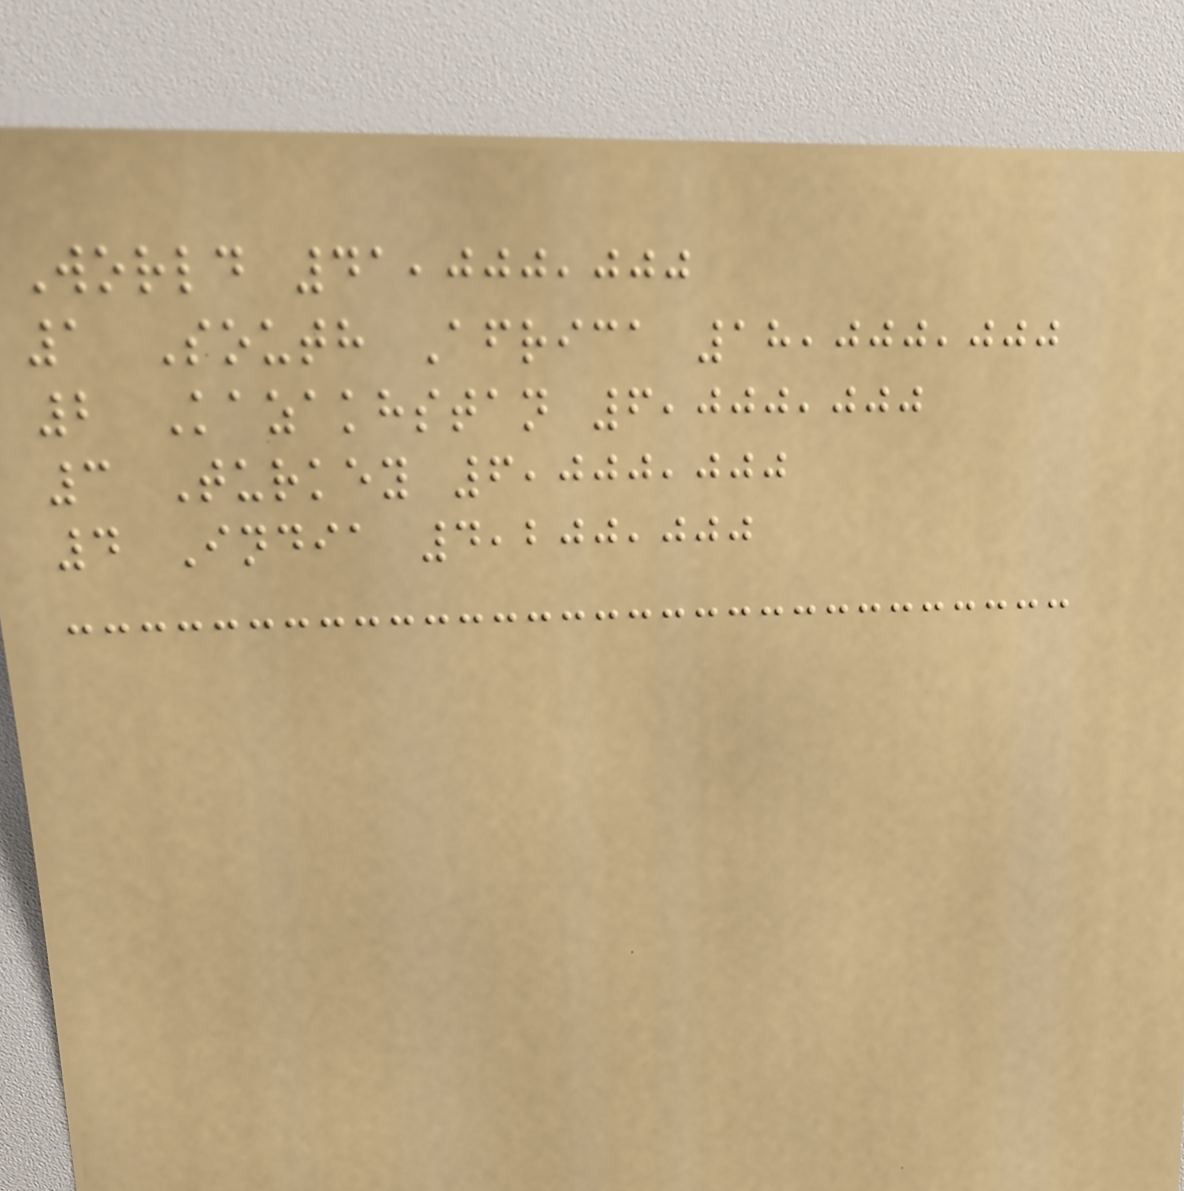World 41,000,000
1 South Africa 18,000,000
2 Kazakhstan 6,000,000
3 Turkey 6,000,000
4 India 4,200,000
